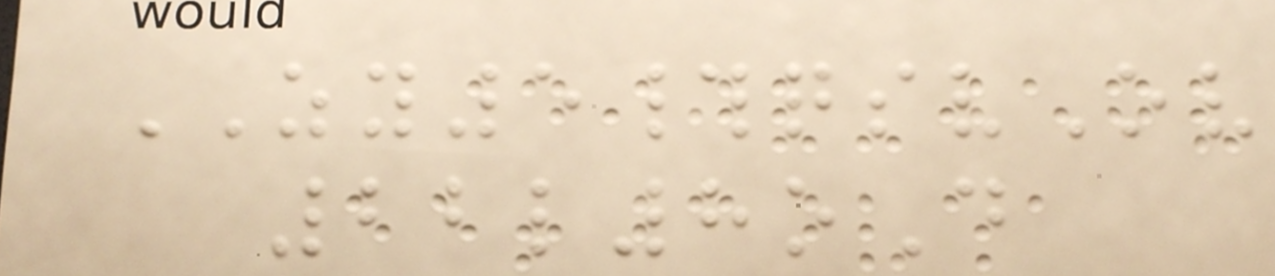ZY5#qsvOv
22l8oD
